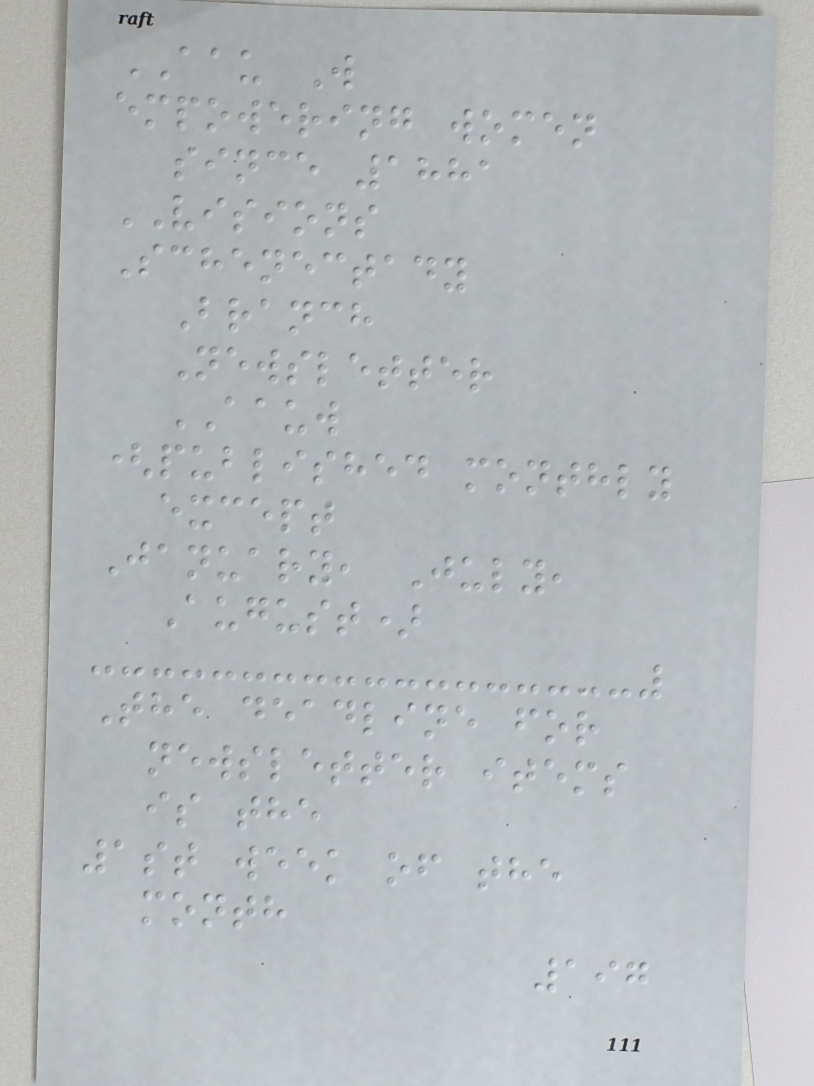AAU W
empowering women
since 1881
VISIONS
Schenectady
Branch
Newsletter
AAUW
(published monthly
except
January, July,
August)
The deadline for
newsletter items
is the
1st week of the
month
197
